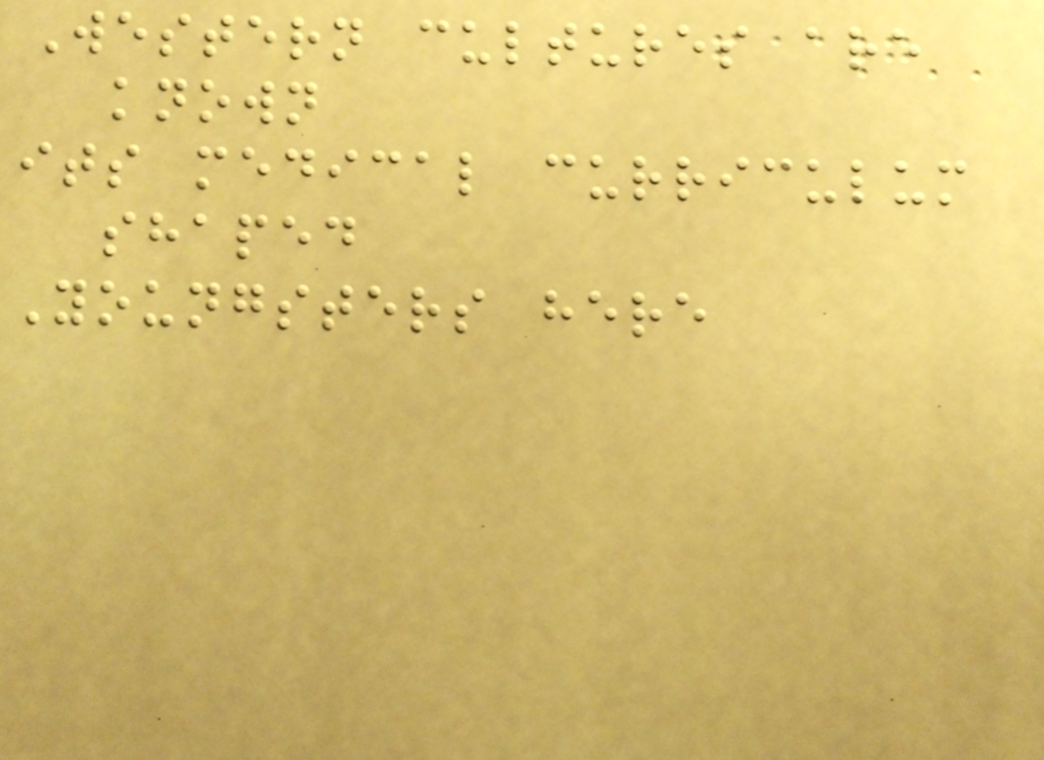Western cultures are
known
its medical curriculum
shaped
Youngsters here
